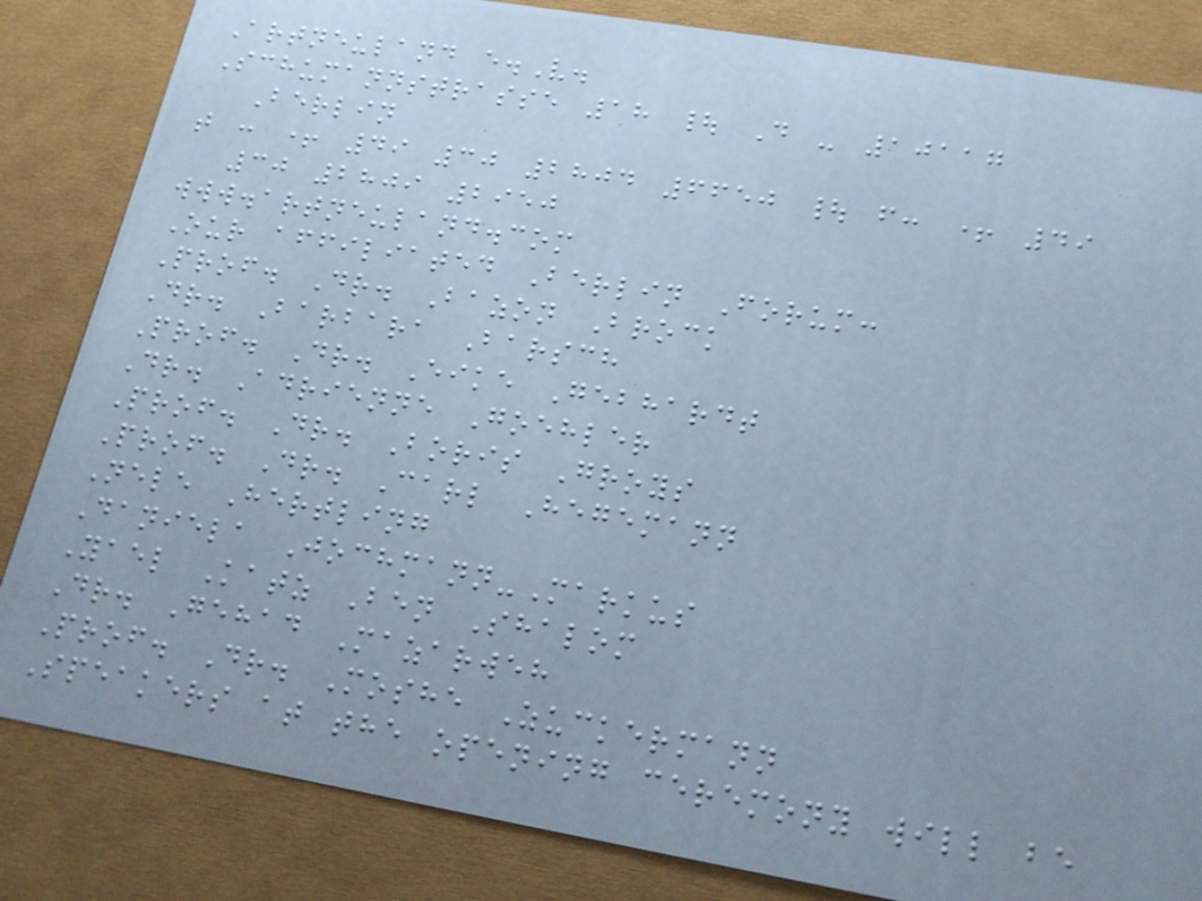Artneuland e.V.
Schumannstrasse 18 | D - 10117
Berlin
t : + 49 30 2804 6650 | f: + 49
30 2809 2950
www.artneuland.com
Our affiliated Berlin Forum:
Prof. Dr. Bazon Brock
Dr. Barbara Barsch
Prof. Dr. Eike Gebhardt
Dr. Adrienne Goehler
Prof. Dr. Boris Groys
Prof. Dr. Carl Hegemann
Nele Hertling
Daniela Jochmann-Markus
Yael Katz Ben Shalom
Dr. Gehad Mazarweh
Prof. Dr. Moshe Zuckermann
Speakers at the opening ceremony will be
